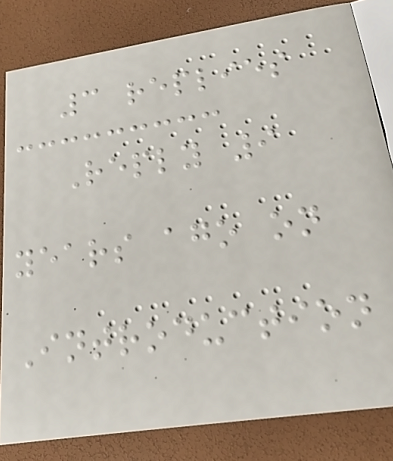3 replies
Reply 9
years ago on
Introduction
